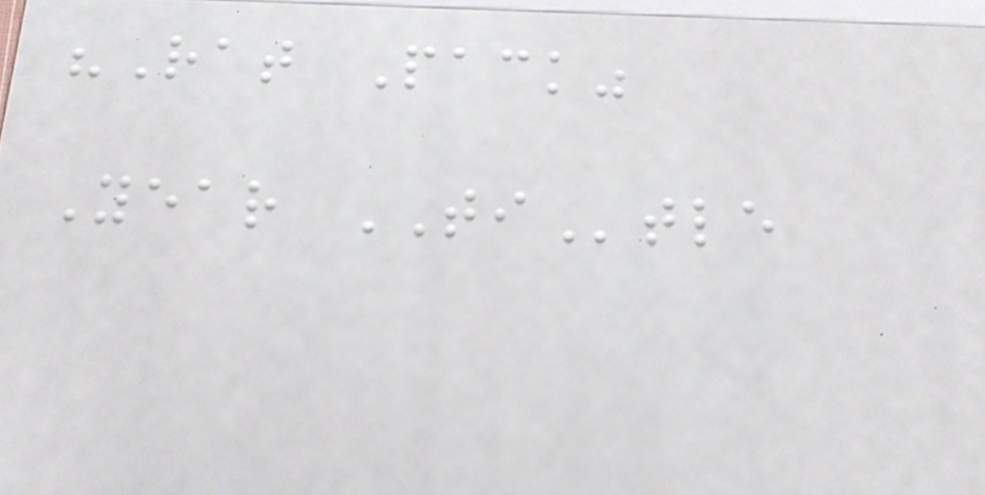"Rat Pack"
Year TItle
